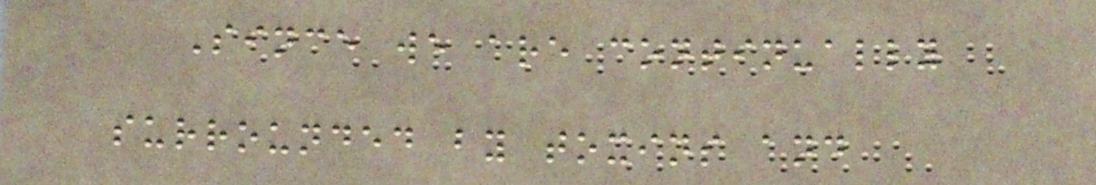Since we are continually
surrounded by toxins and
